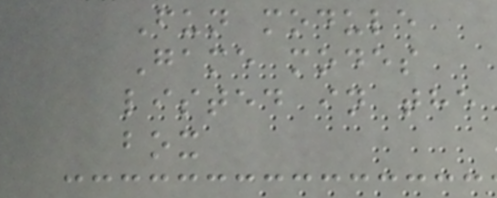Fun module
Game modes
listed in the
box
